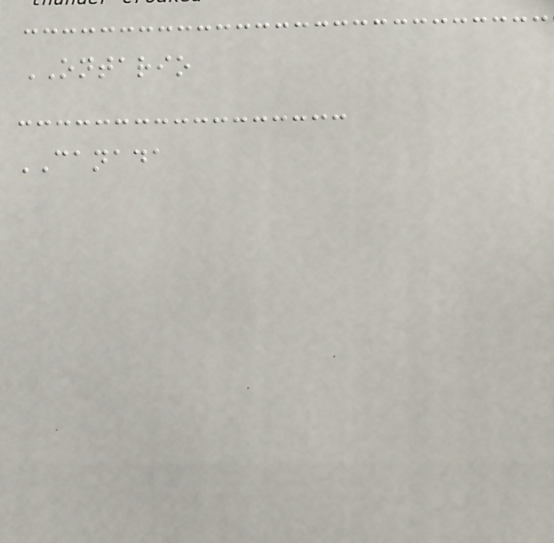ONTARIO
CANADA
